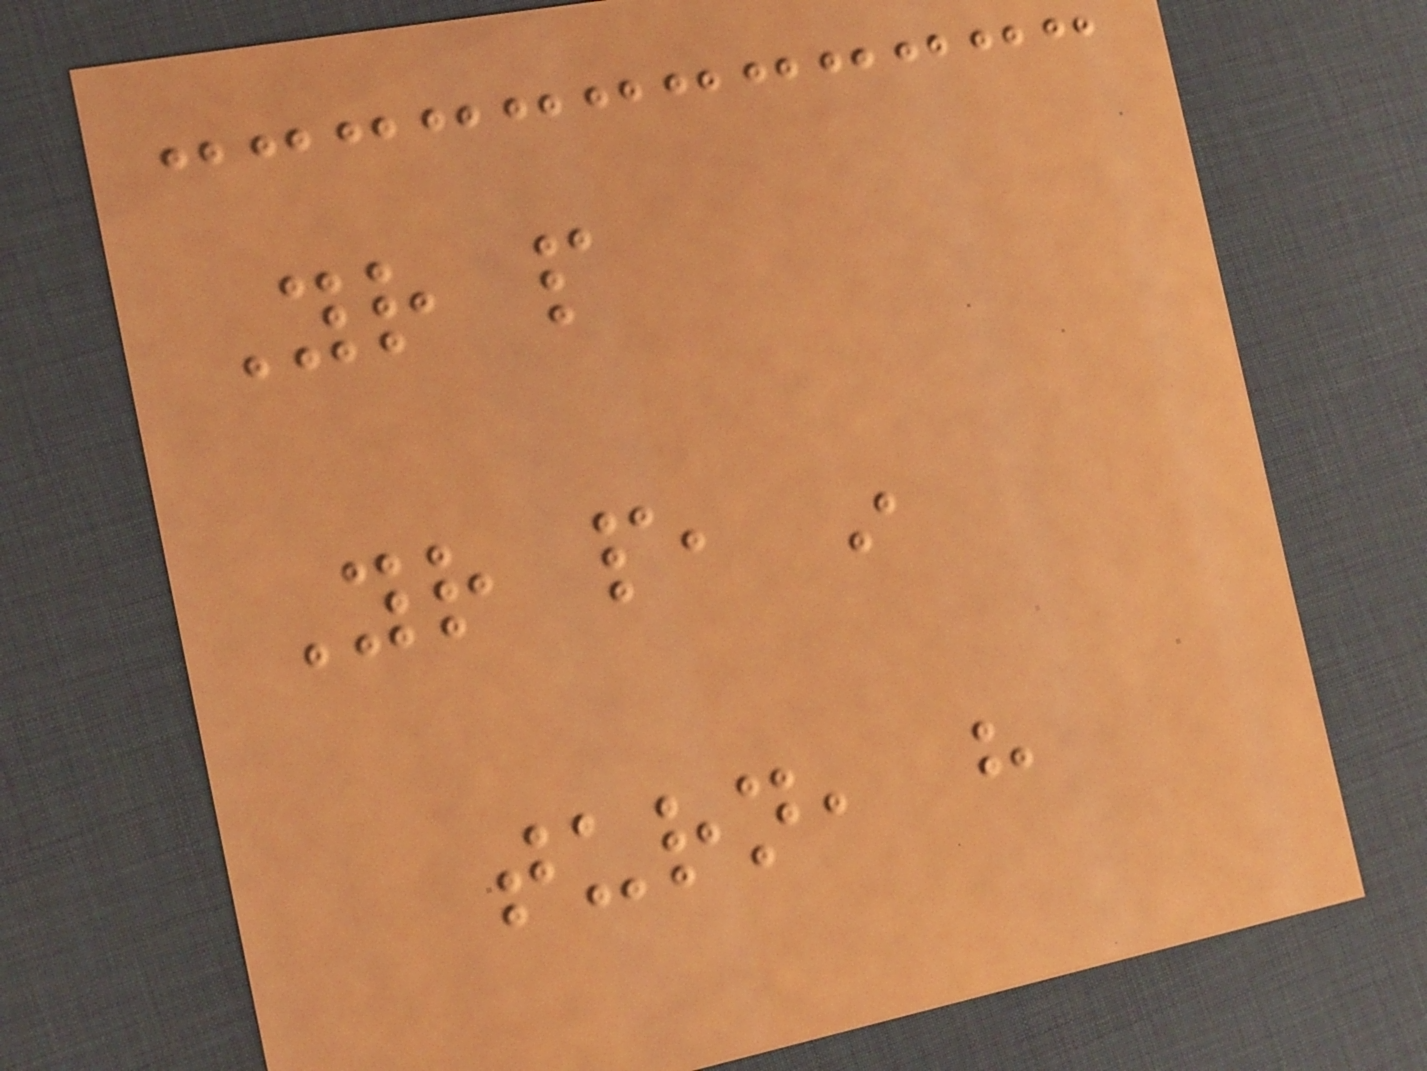Your people
Your people, in
turn, have
